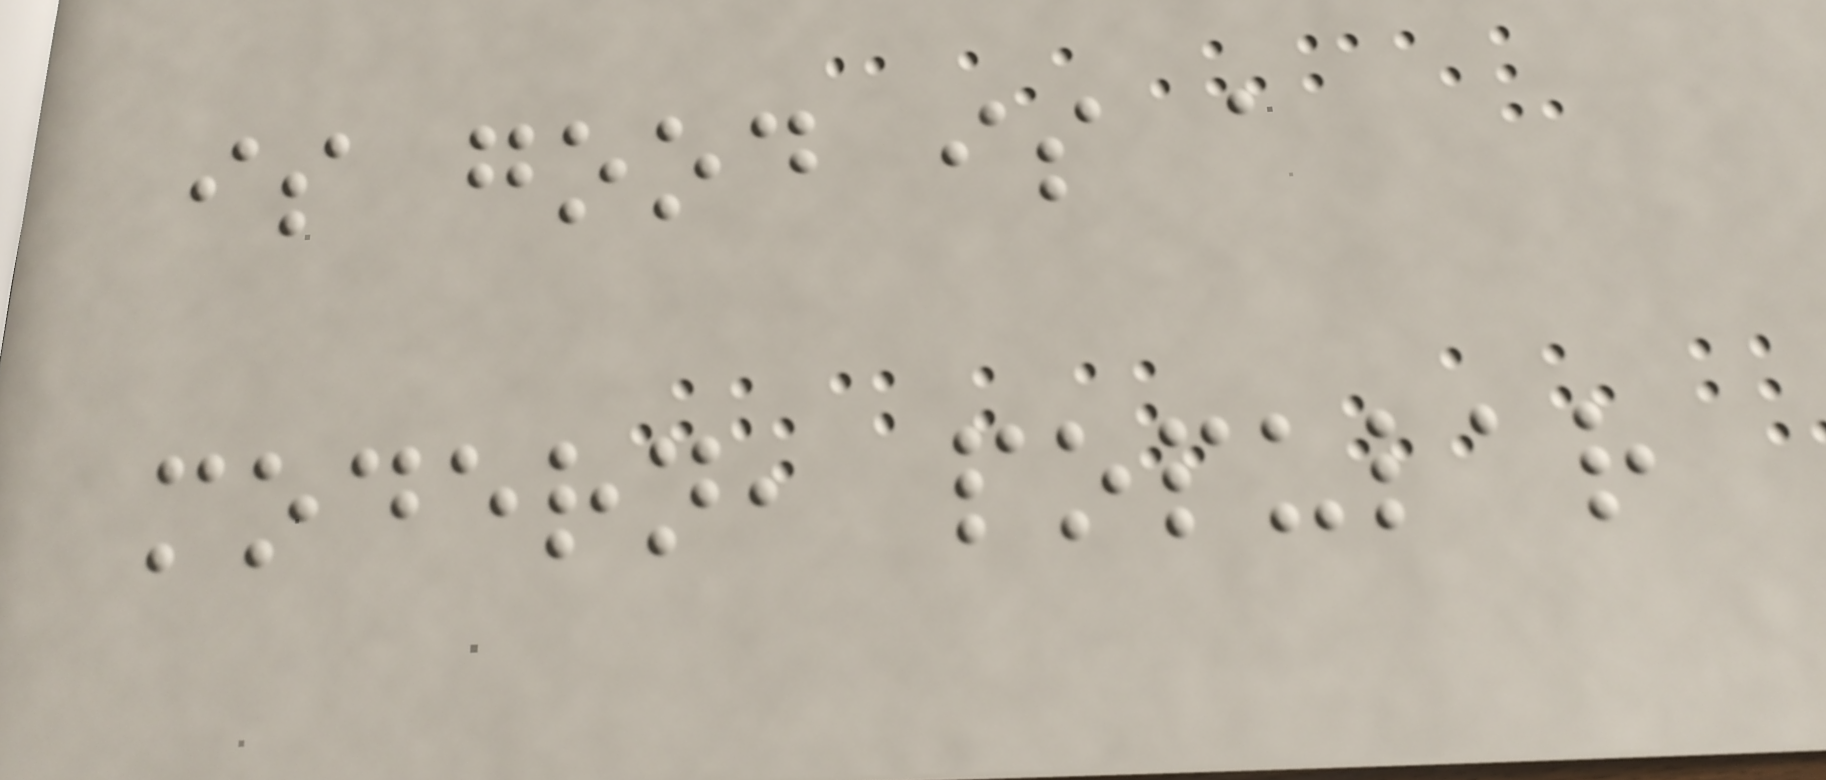is good is a
modern, popular
